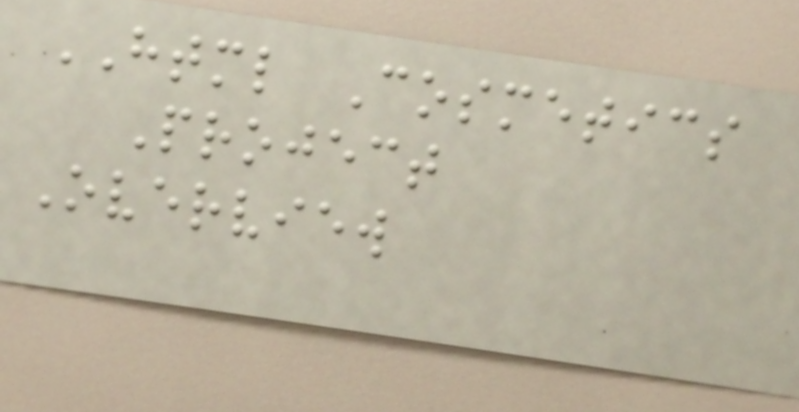HTML Cosmetics
Project
Overview
